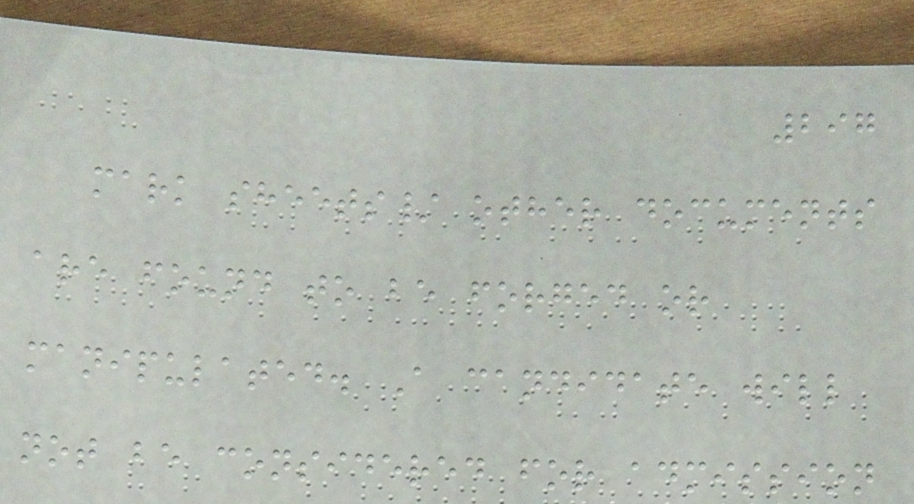297
mark sheets/ other documents
are found to be forged or
manipulated. A candidate will
not be considered for admission
